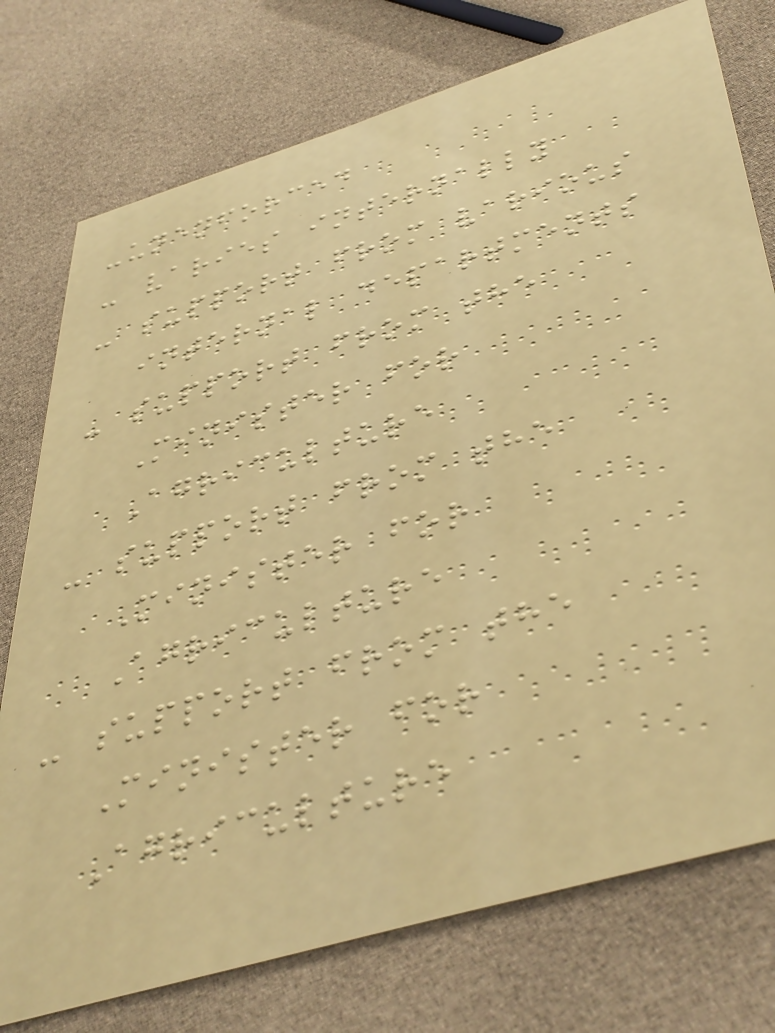-unenforced
- varies internally
- support from various
internal departments
- support from the
Minister for
Agriculture
- support from the
Minister for
Agriculture
- support from the
Minister for
Agriculture
